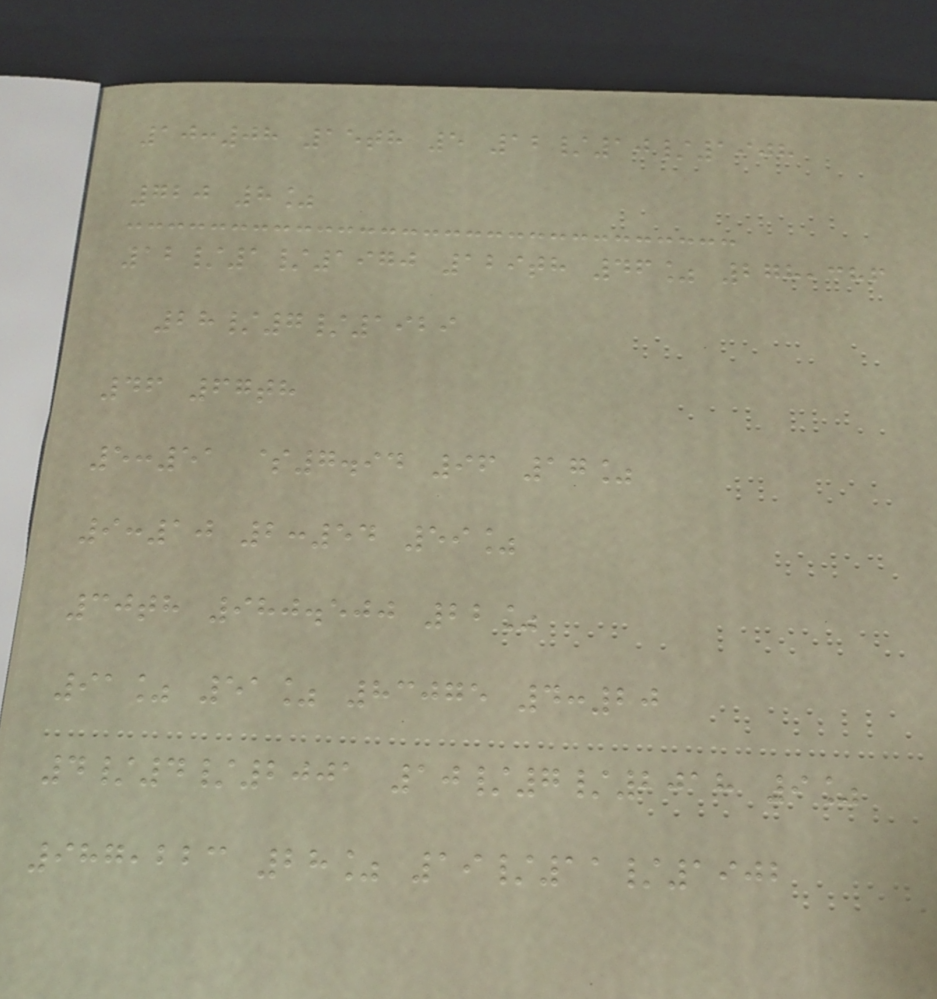10:08 15th 5 12/10/1908
720 8%
12/1/1970 129th 46% 278,386
28/7/1929
46 67th
5:51 $7.94 96 17%
9:10 2:54 59%
30th 980.500 22%
91% 51% 83075 4:20
4/4/2001 10/7/2018 9%
987,223 28% 19/11/1902
